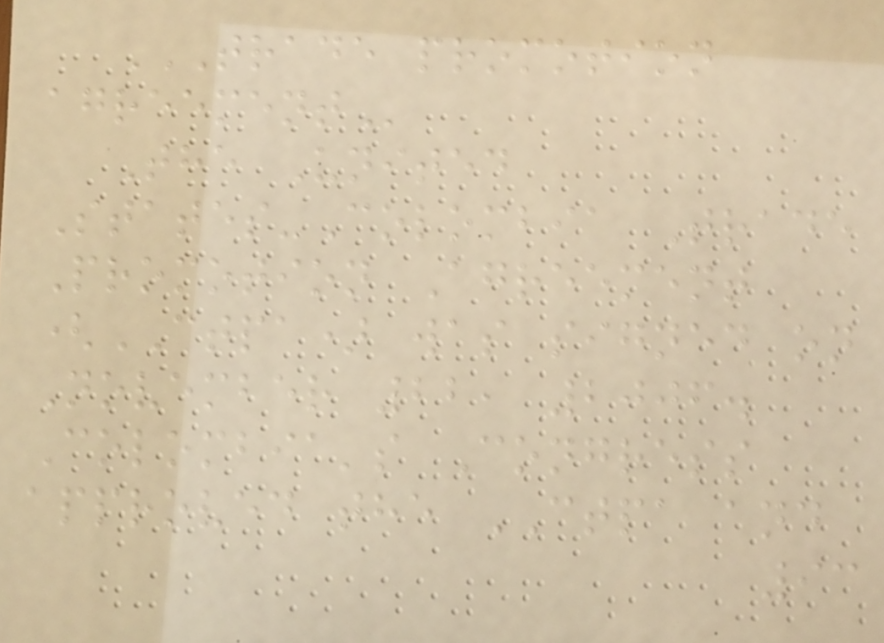TRADE PROMOTION
AGREEMENT
The United
States-Colombia Trade
Promotion Agreement
(CTPA) was signed on
November 22, 2006.
Colombia's Congress
approved the CTPA and
93
